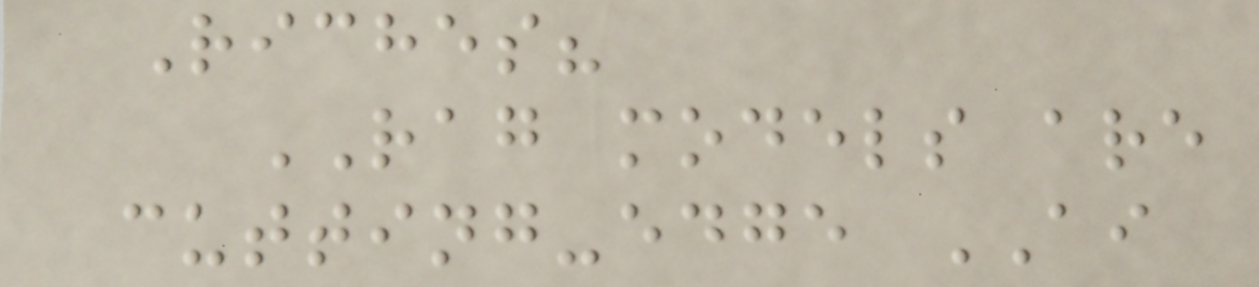Riches?
RAG models are
cutting-edge AI
